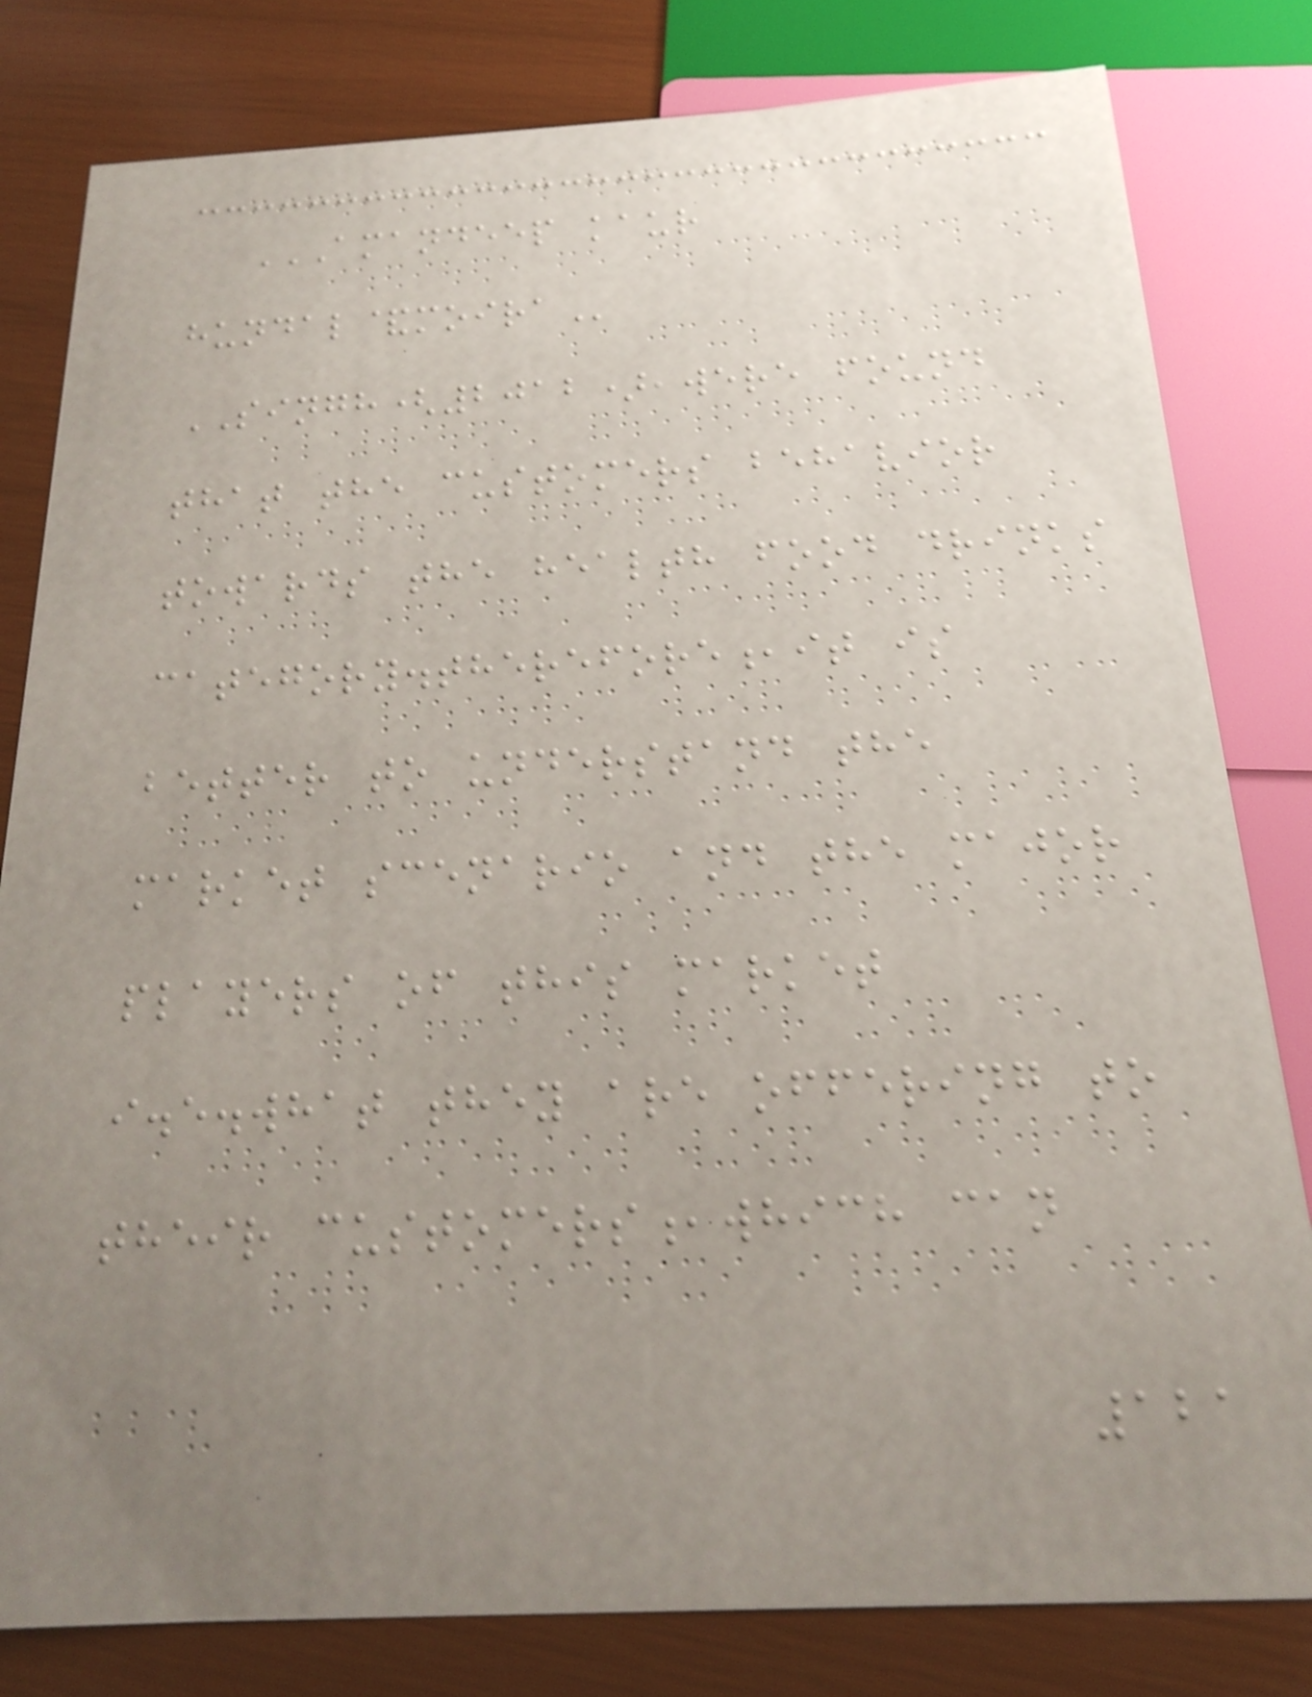AMANDEEP KAUR
HUNDAL&MOIRA
SINGH(2012),were found
that the customers behavior
towards the health food drinks
category.therefore,it is
better to understand the
market scenario and the major
players of this market
i.e.what they are offering to
their customers,which can
121
